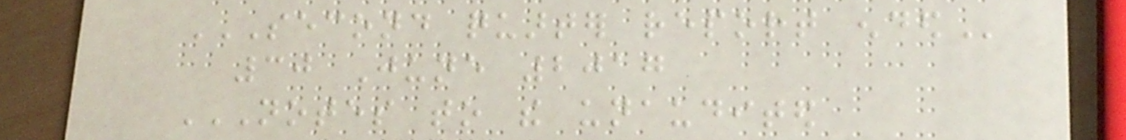SECOND QUARTER REPORT ENDED
30 June 2017
NOTES TO THE UNAUDITED
